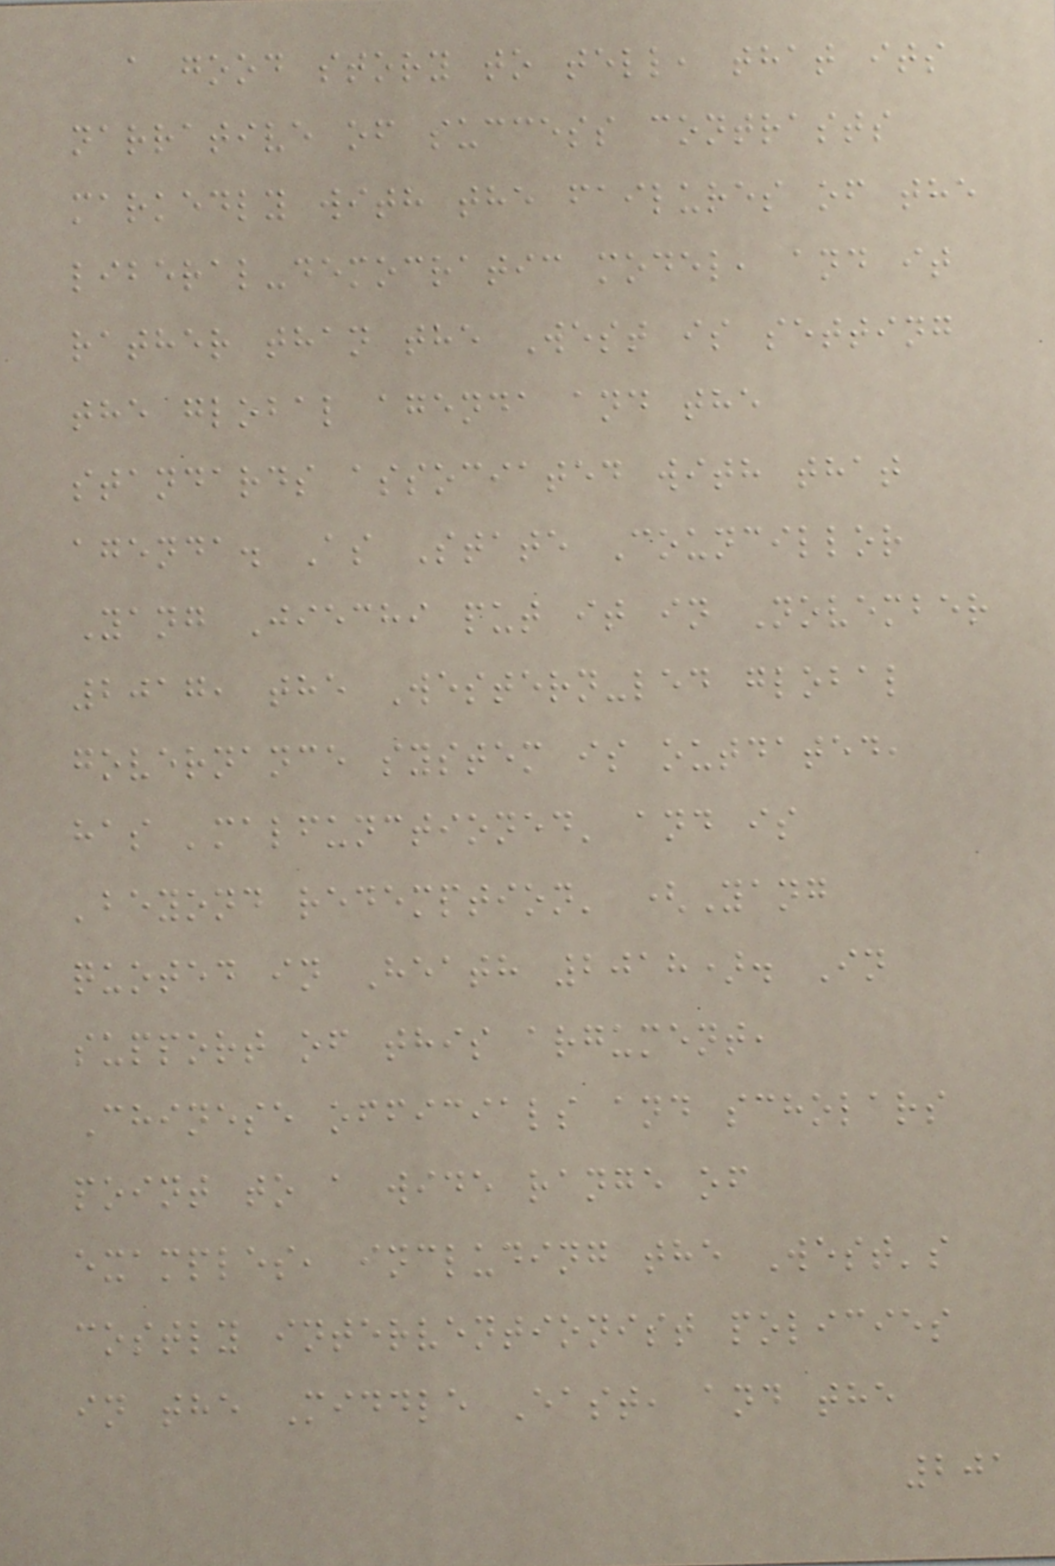a good story to tell, that its
narrative of success contrasts
markedly with the failures of the
liberal-democratic model, and it
rather than the West is setting
the global agenda and the
standards associated with that
agenda. As State Councillor
Yang Jiechi put it in November
2017, the Western-led global
governance system is outdated,
has 'malfunctioned' and is
'beyond redemption' (Yang
quoted in Heath 2018). In
support of this argument,
Chinese officials and scholars
point to a wide range of
examples, including the West's
costly interventionist policies
in the Middle East, and the
201
